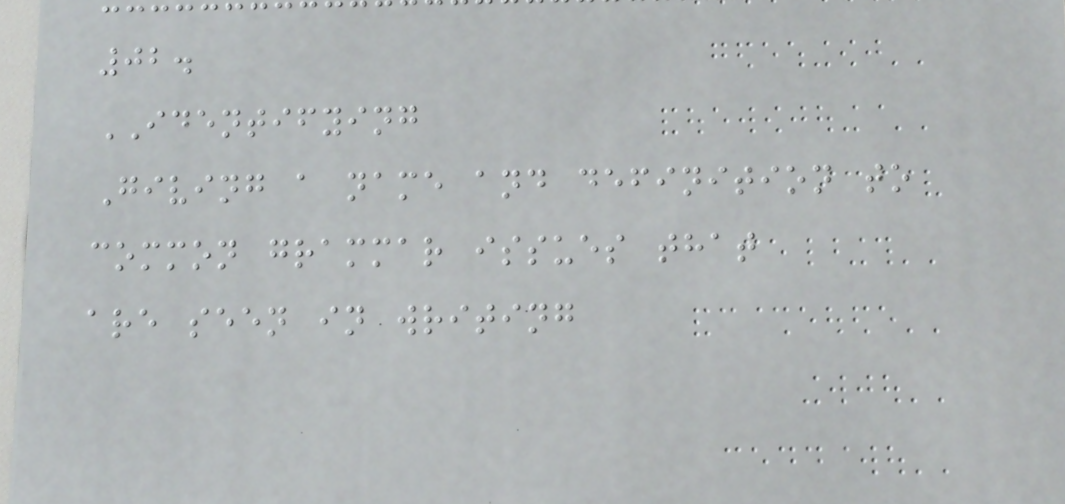02.
IDENTIFYING
Giving a name and definition to
common grammar issues that
are seen in writing
